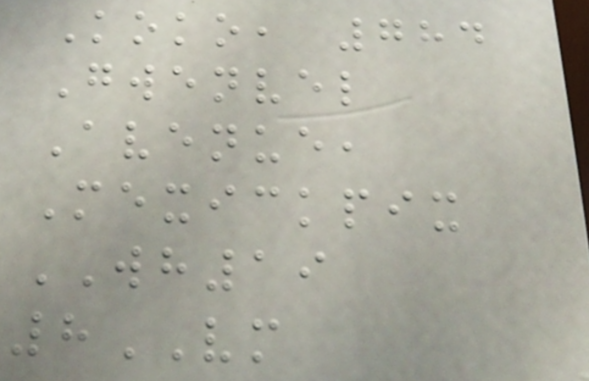Koko, 784
Gwenvel
Avenue,
Mexickpix
WH19
8VM
